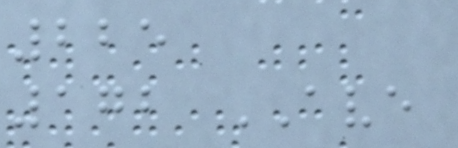225
172 AVE
